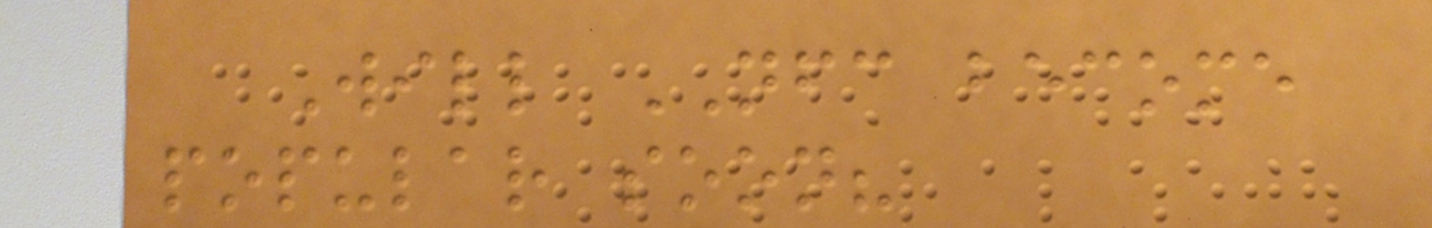Will NFC become
popular soon?
